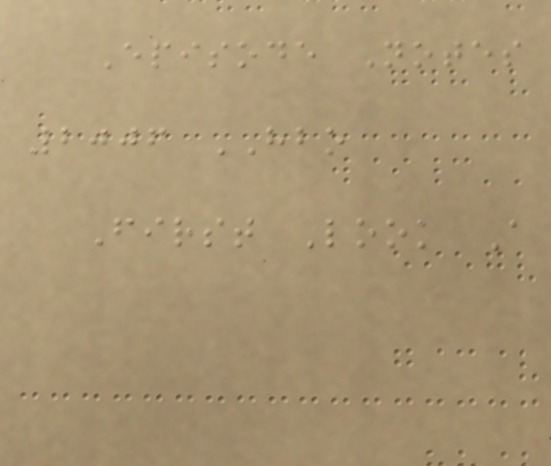Episode Notes
2006 HBO
First Look A
